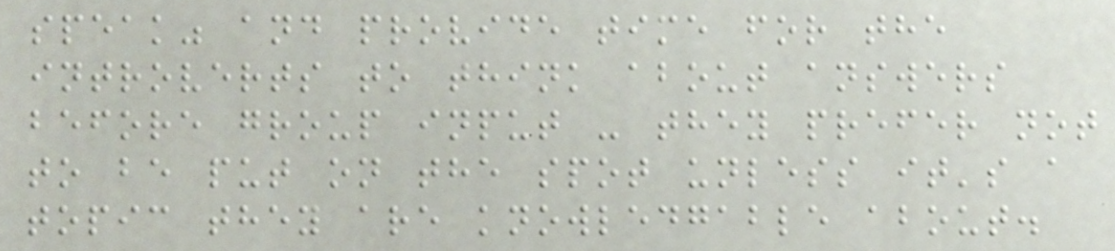speak" and provide time for the
introverts to think about answers
before group input - they prefer not
to be put on the spot unless it's a
topic they are knowledgable about.
